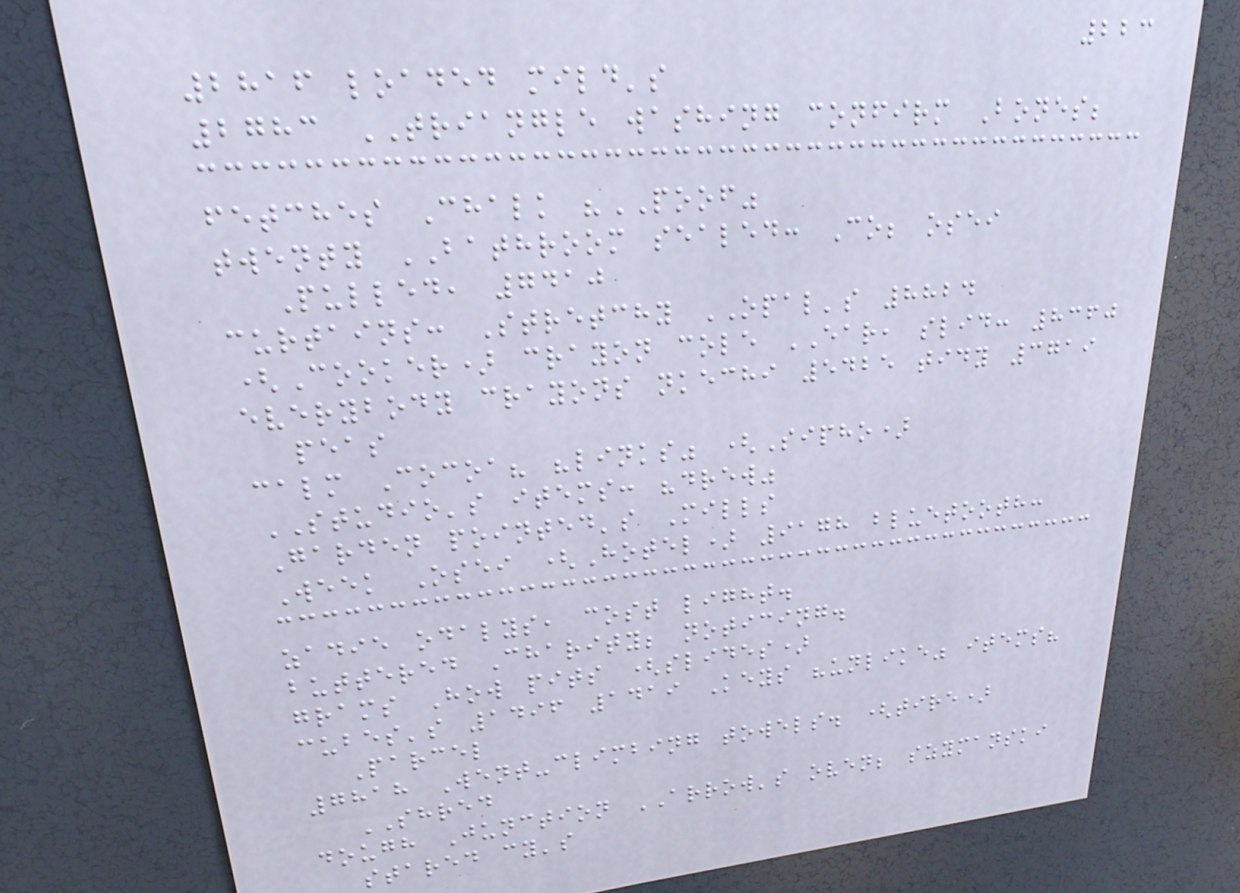223
2816 loaded mild's
2783 TRIANGLE washing confirm Bones;
fetches Chalk "POOF"
twenty BATHROOM sealed: Co; osei
Pulled, 7410
curtains: Stretchy OPAL's 8824
(Cooker) crayon cole EAR, slid: 8360
everybody crayons nkechi 5425 tidy 3719
peas
calm Cocoa? "links" (Sipho)
STUDIO's items: "drew"
Garden pointed's Mills
Week Osei (Hotel) 9178 bluetooth:
zadie odalys, cost light.
buttered Charity; noticing.
grams How pits (slides)
cubes's 1496 1419 Keys "unlike" items?
Parcel
7818 Went-climbing towels. (tire)
SHRED
dough Junction ARROW's oven; szymanski
stared cy's
